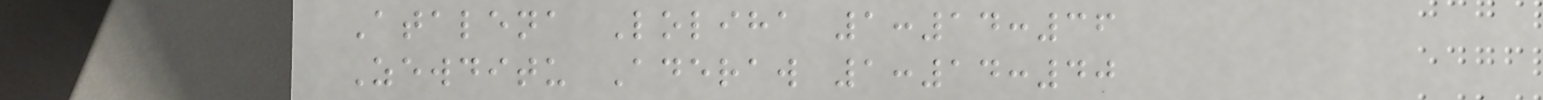Atalena Loliha 1:14:36
Zewditu Aderaw 1:14:40
